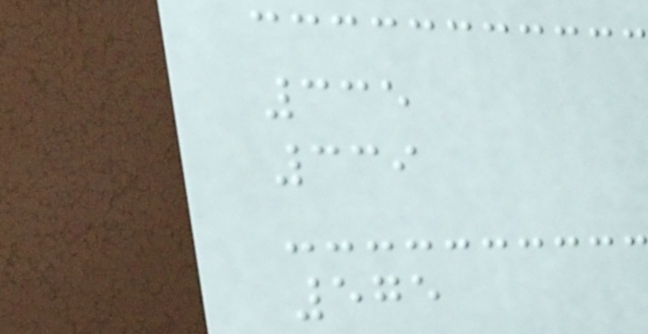335
339
575
